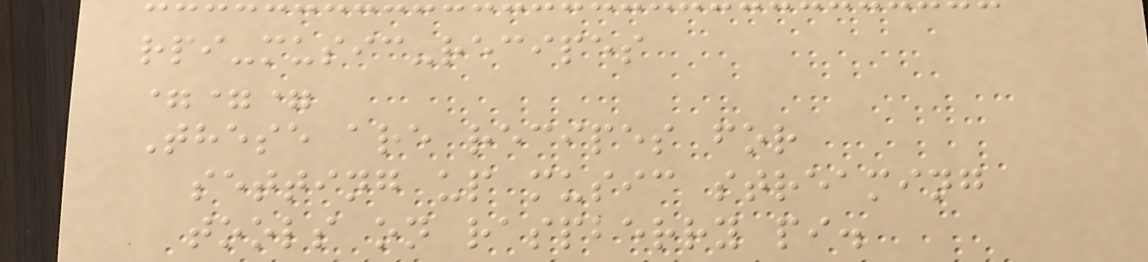rpi-music-recipes
===
These are recipes for
setting up music streaming
tools on raspberry pi.
